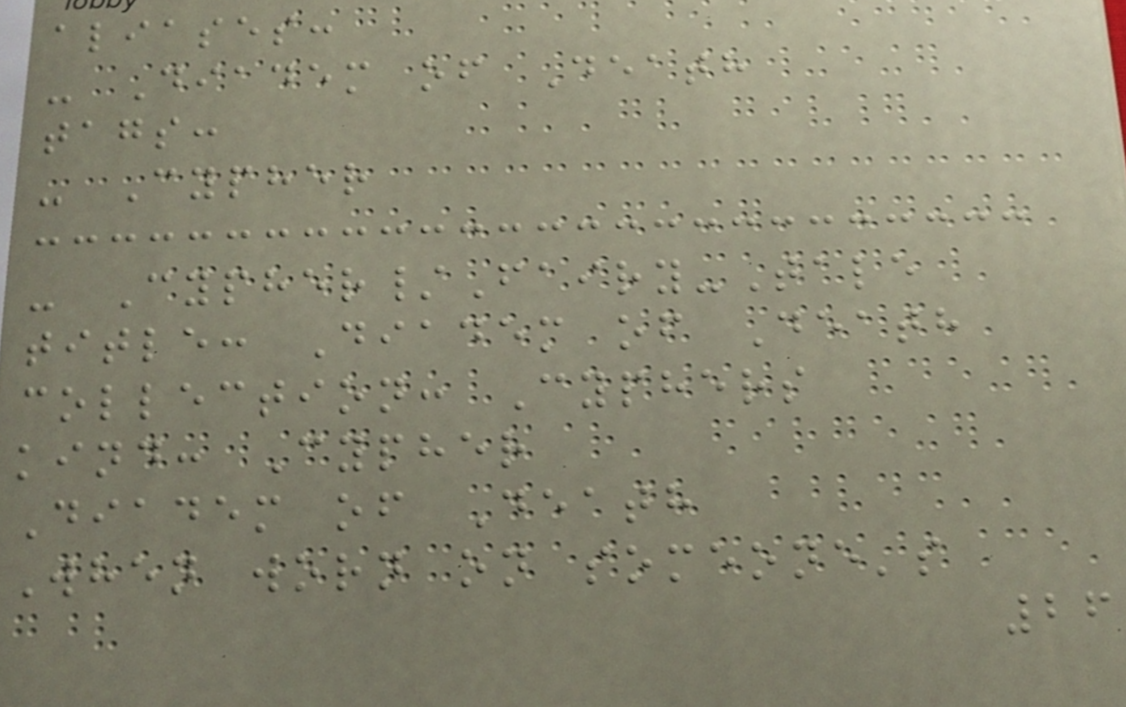aliases:
- Diadem of Death
tags:
- Cypher
- Cypher/Fairy-Tale
title: Diadem of Death
collection: Cyphers
kind: Cypher
Diadem of Death
When worn on someone's
26
